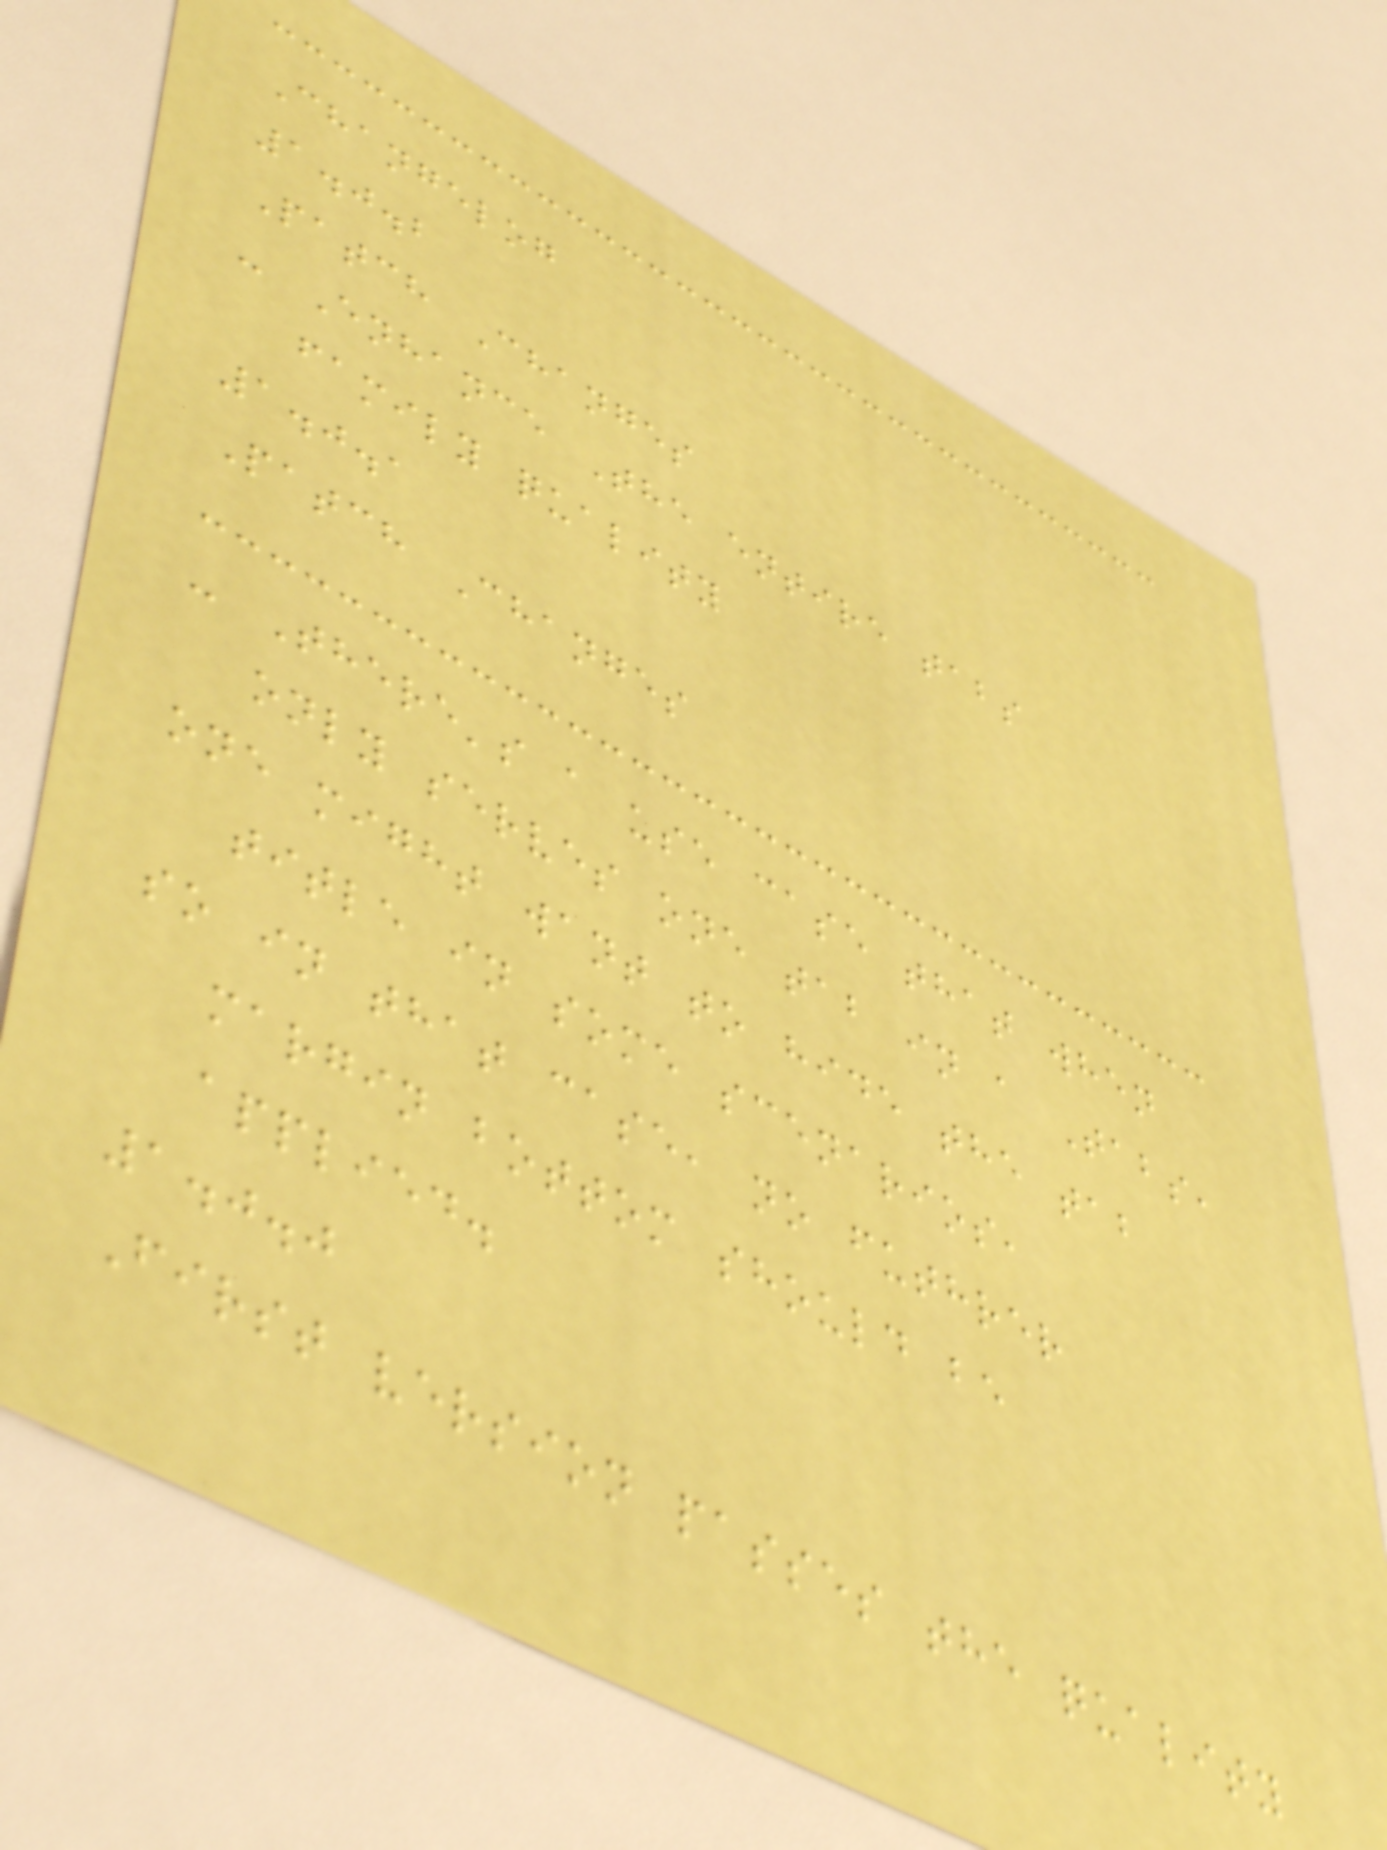Changelog
1.0.2
Patch Changes
- Enhance The entire tabs
family quality
1.0.1
Patch Changes
- There's a use case that when
only serves one tab in a Tabs,
one might want to hide the tab
title in some scenarios,
so in that case, no futhrer
margin bottom should be
applied.
1.0.0
First version passes the quality
